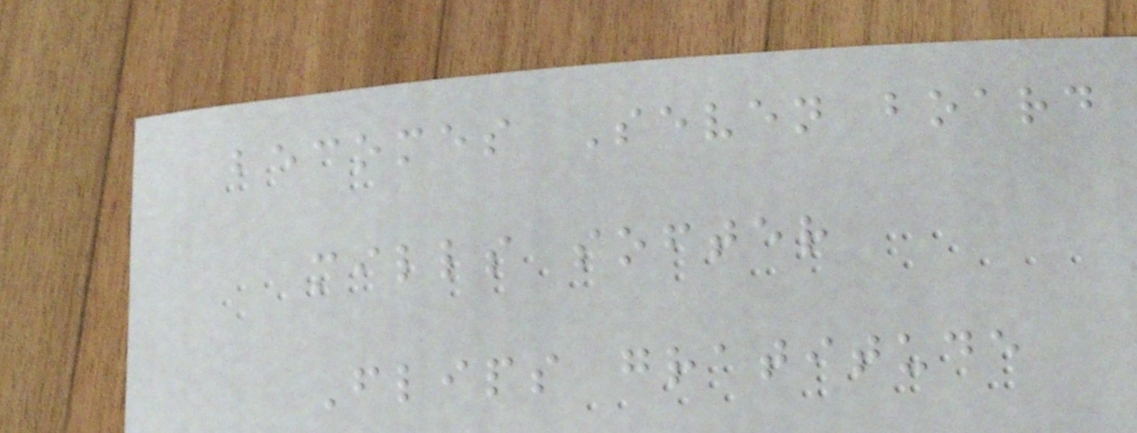becomes Seven board
mills softer
Flips gratitude
